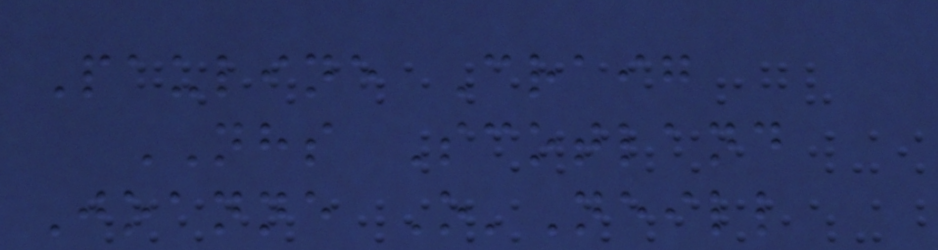Pauline Craig
NHS Scotland
Joanne O'Neill
